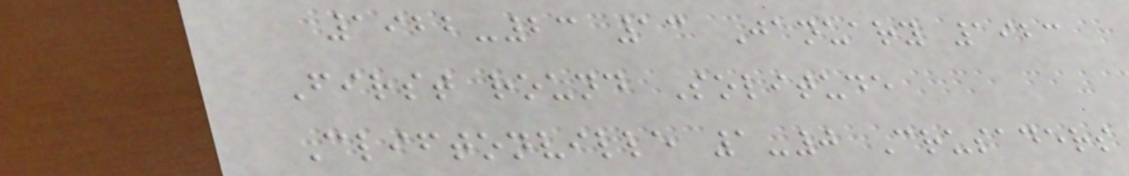1922-23 13 January 1923
First round Solitude
Cliftonville 1-0 Crusaders
